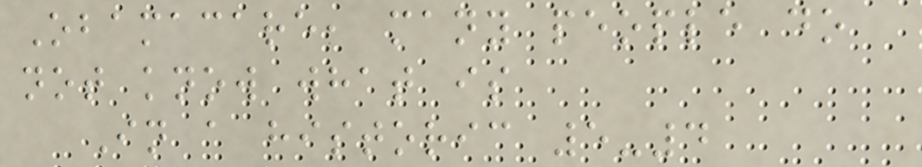Obamacare, many people do
not know what is
In a historic 5-4
